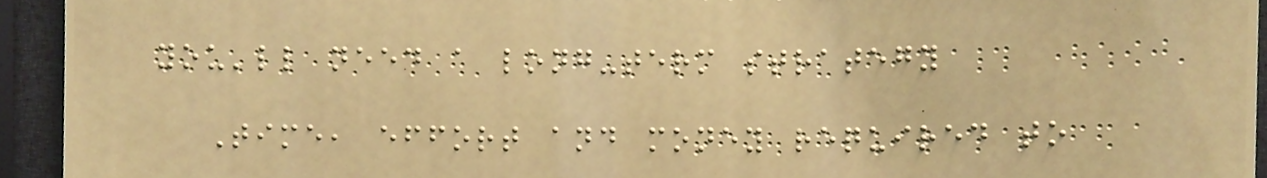you'll need a long-term strategy
Time, effort and money required to
